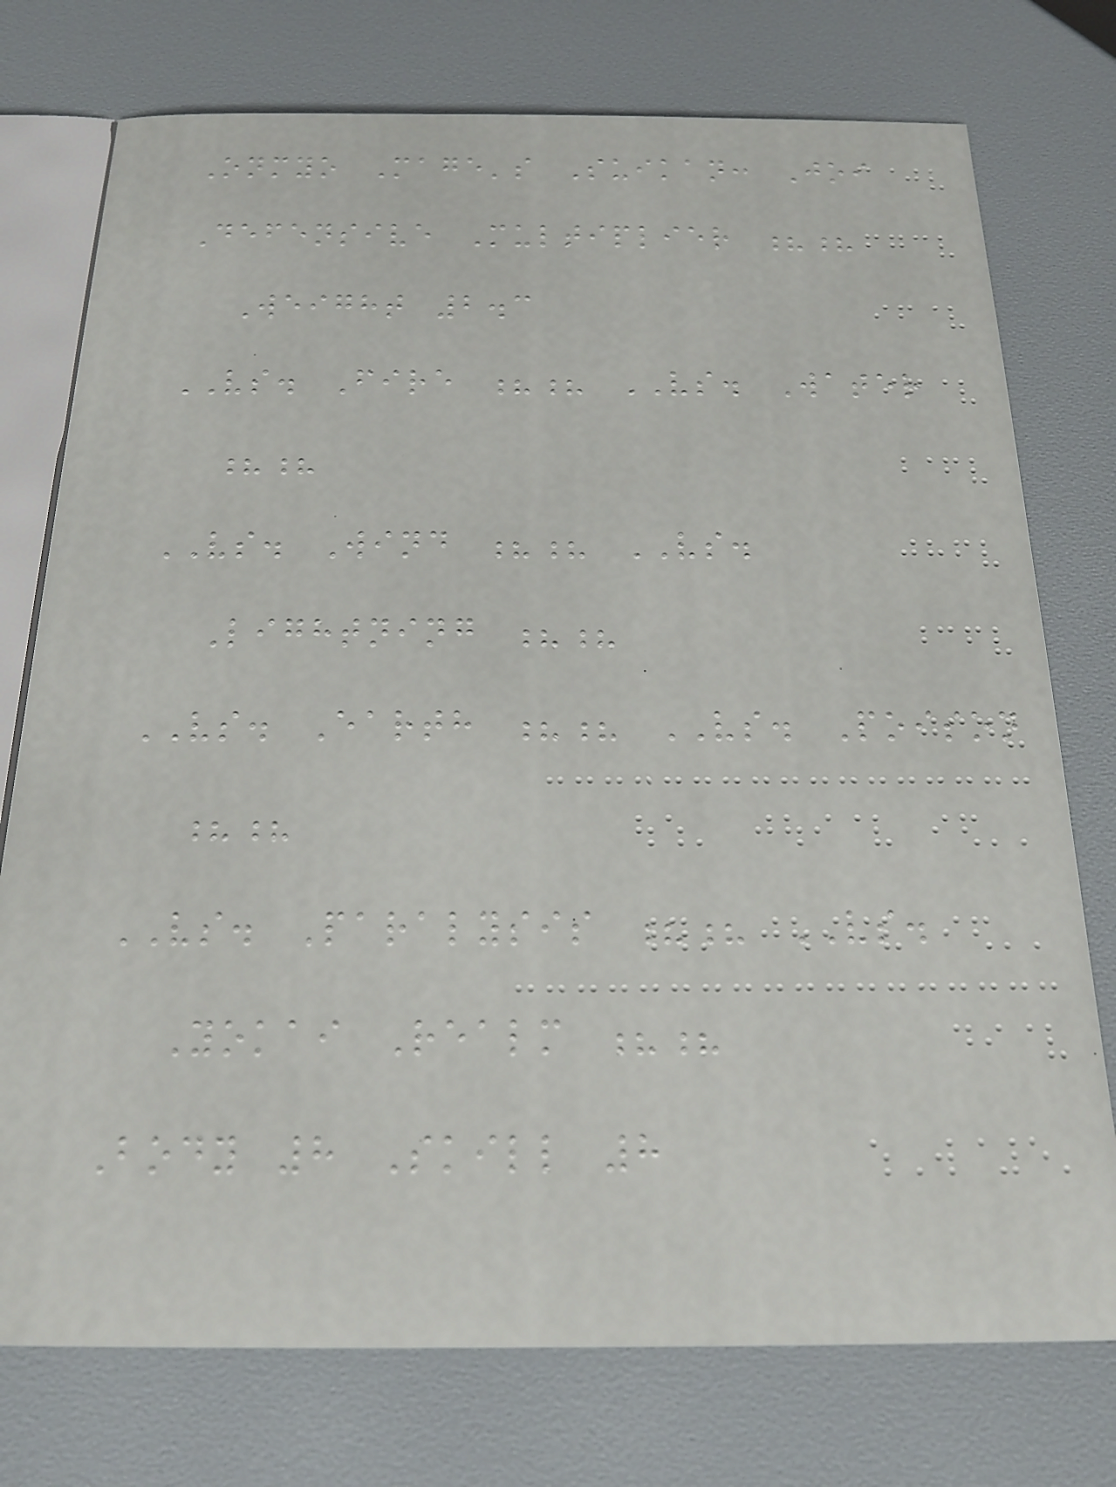Onmyo Mage's Suikan: Joi
Defensive Multiplier ??
Weight 2.3
VS. Fire ?? VS. Water
??
VS. Wind ?? VS.
Lightning ??
VS. Earth ?? VS. Poison
??
VS. Paralysis ?? VS.
Yokai Realm ??
Body 8 Skill 8
